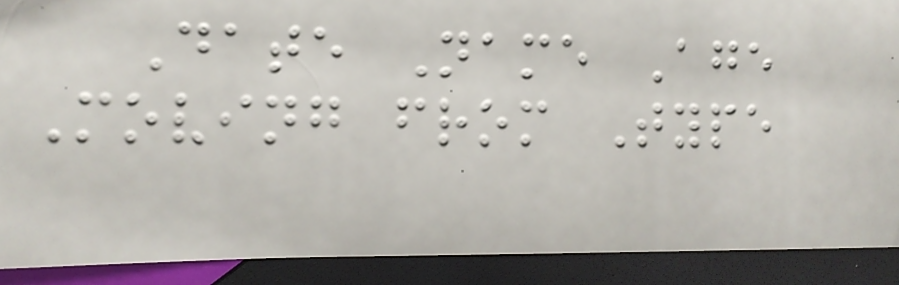Date Name Age
Moving from Type
